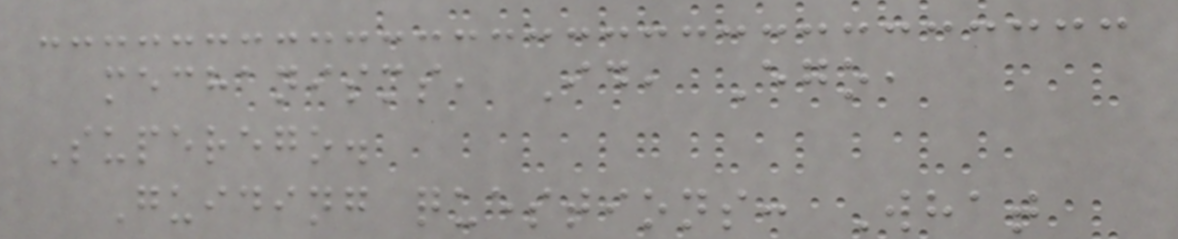mechanisms, Id, Ego,
Superego.
Guiding questions: What
